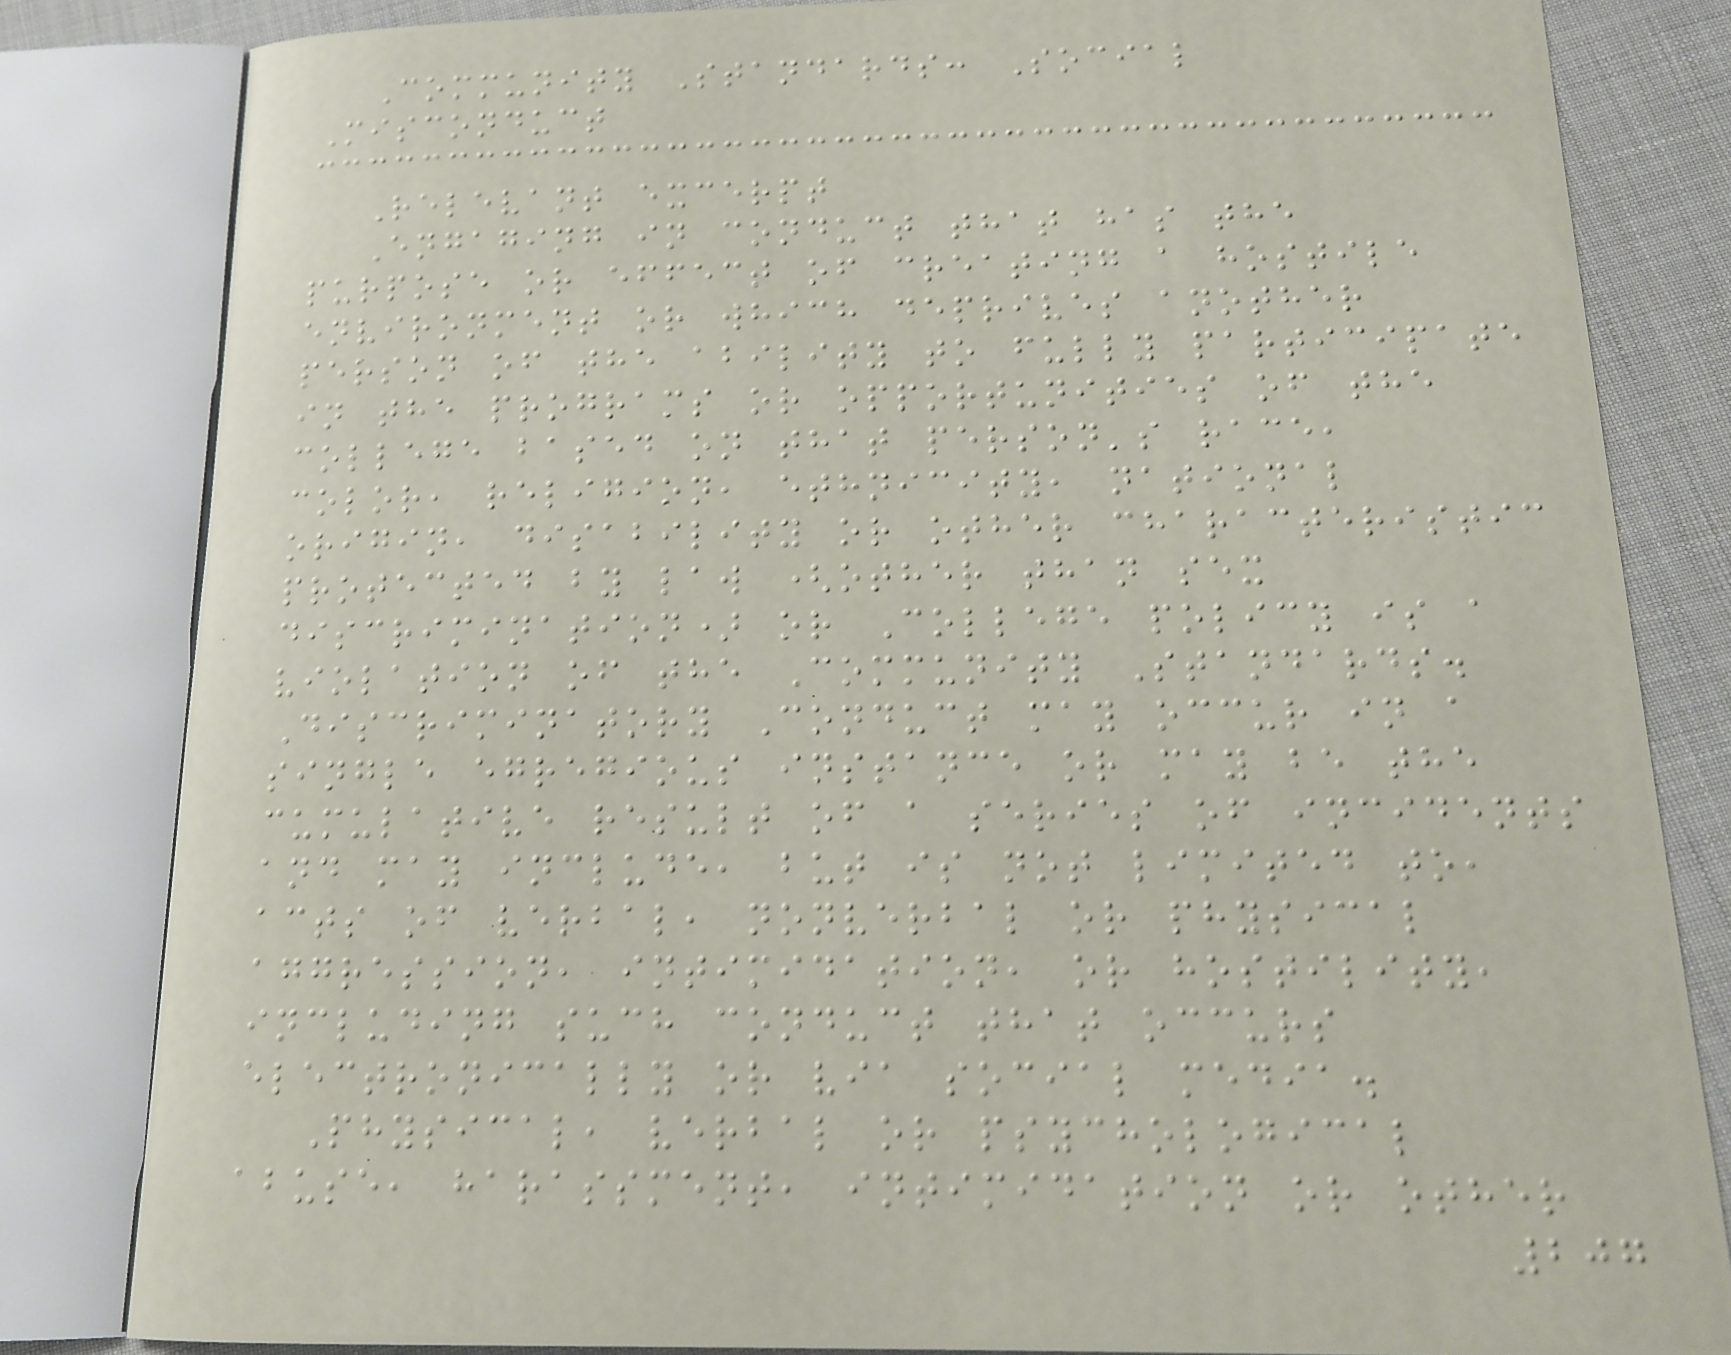Community Standards: Social
Misconduct
Relevant excerpt
Engaging in conduct that has the
purpose or effect of creating a hostile
environment or which deprives another
person of the ability to fully participate
in the programs or opportunities of the
college based on that person's race,
color, religion, ethnicity, national
origin, disability or other characteristic
protected by law (other than sex
discrimination) or College policy is a
violation of the Community Standards.
Discriminatory Conduct may occur in a
single egregious instance or may be the
cumulative result of a series of incidents
and may include, but is not limited to,
acts of verbal, nonverbal or physical
aggression, intimidation, or hostility,
including such conduct that occurs
electronically or via social media.
Physical, verbal or psychological
abuse, harassment, intimidation or other
207
